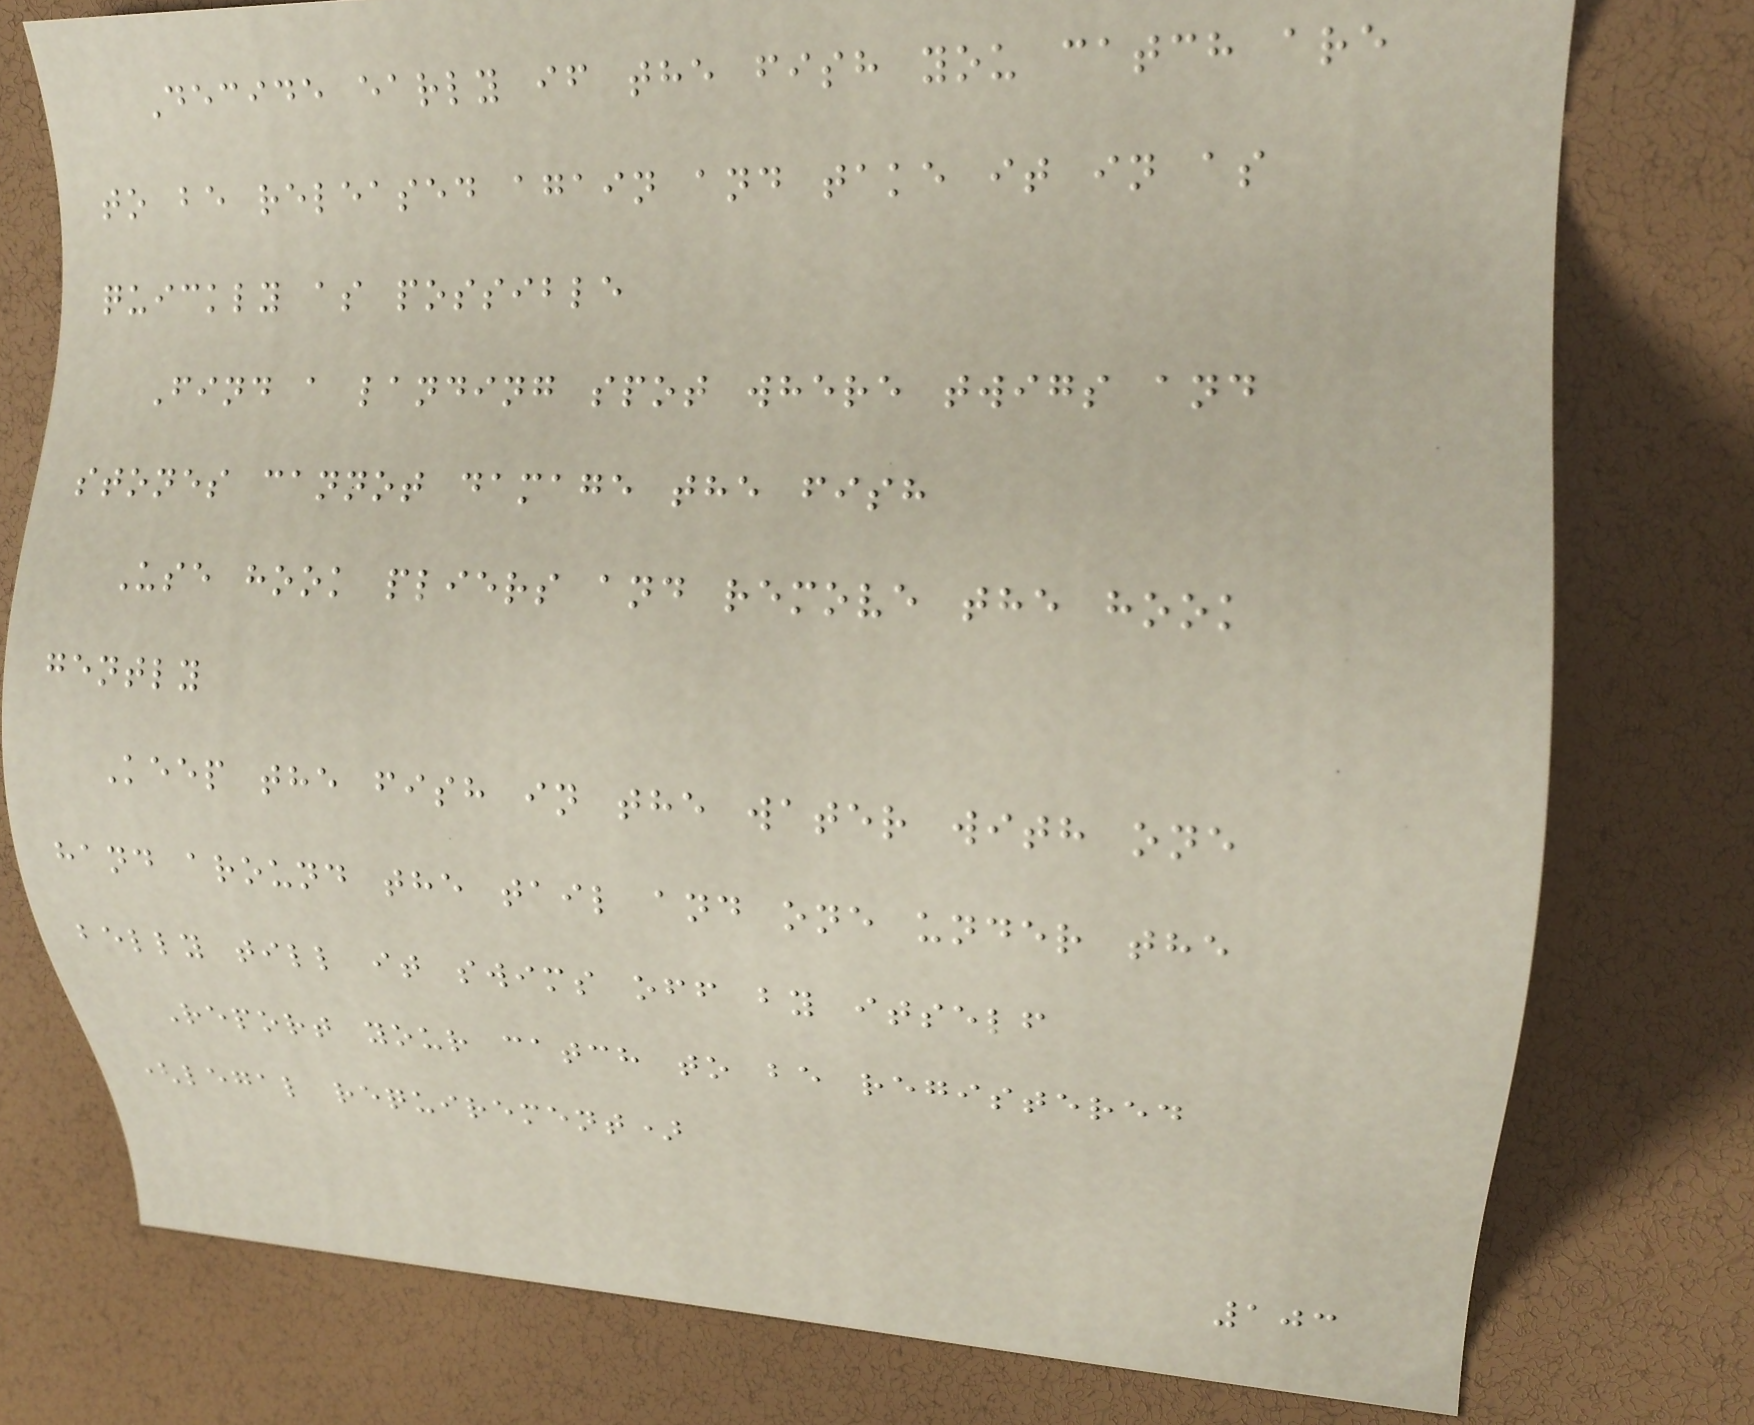Decide early if the fish you catch are
to be released again and take it in as
quickly as possible
Find a landing spot where twigs and
stones cannot damage the fish
Use hook pliers and remove the hook
gently
Keep the fish in the water with one
hand around the tail and one under the
belly till it swims off by itself
Report your catch to be registered
(legal requirement)
103
